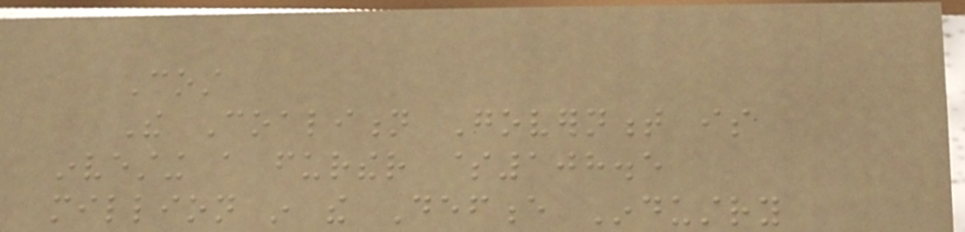Cost
The Coalition Government is
investing a further $108.5
million in the Defence Industry
